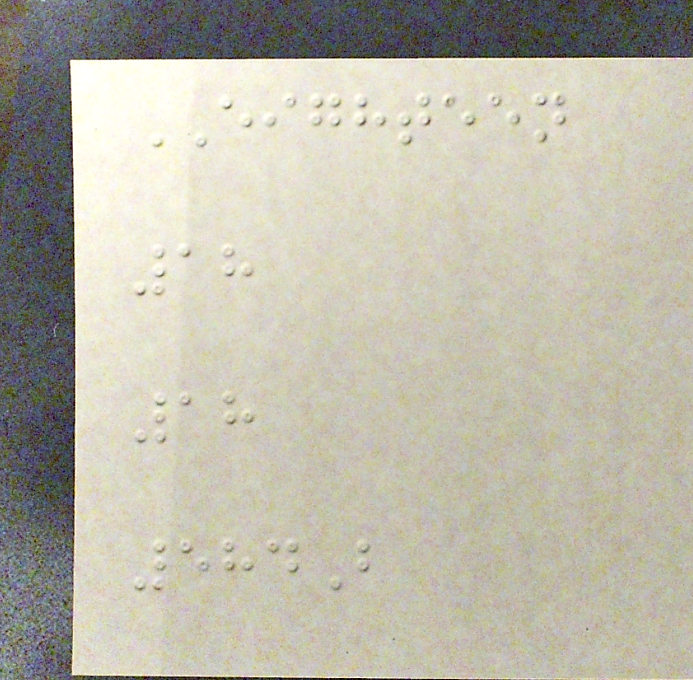EIGHTEEN
18
18
584B
